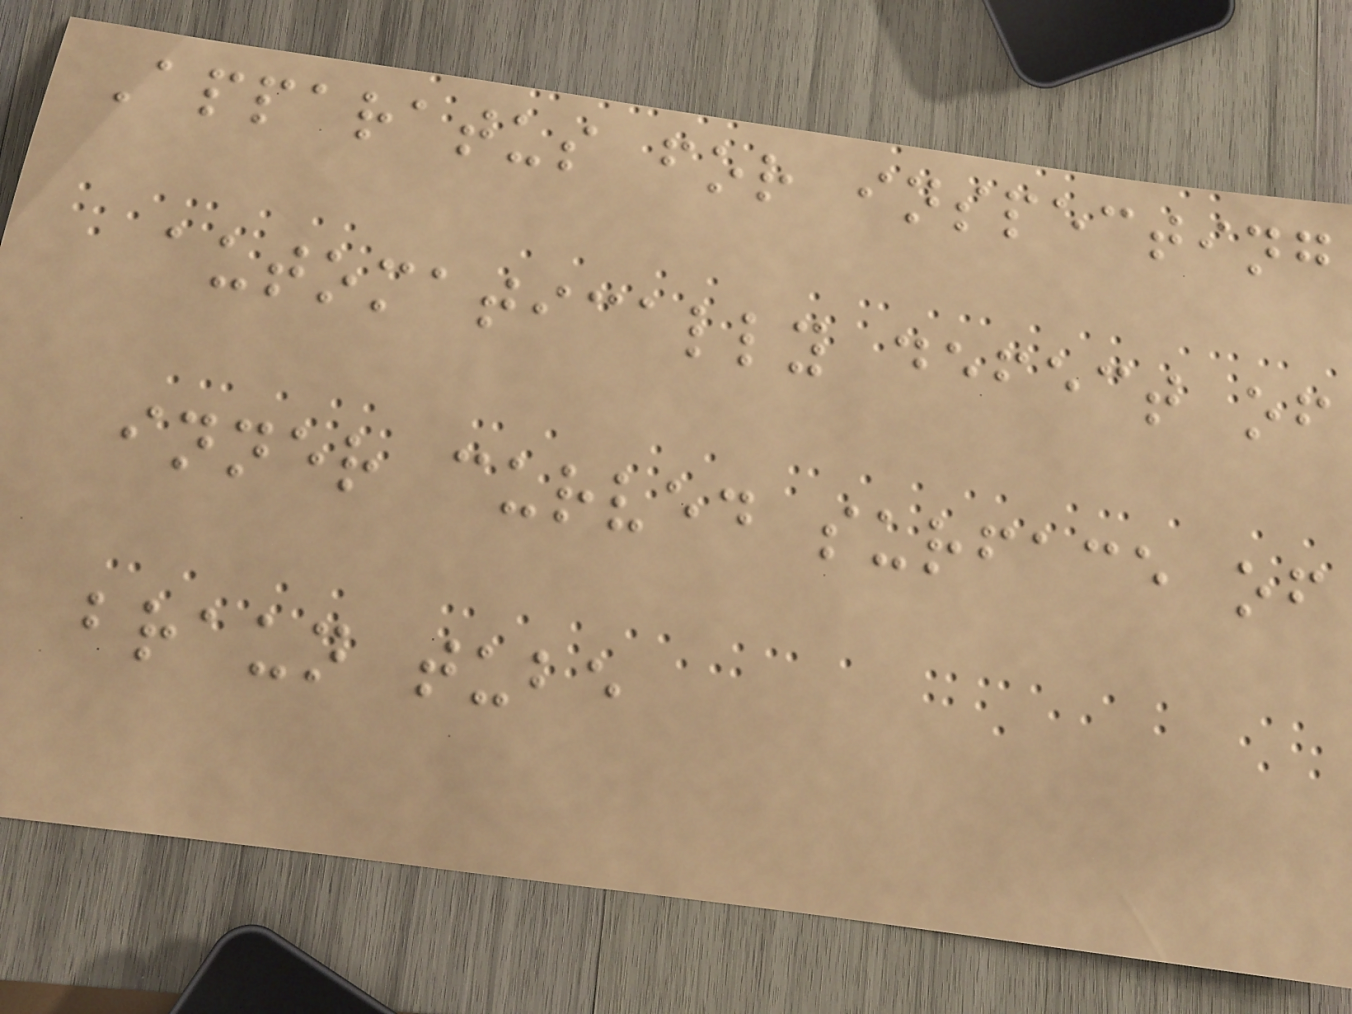Apparatus for inspecting
automatically defect of
inner curved surface of
braun tube
